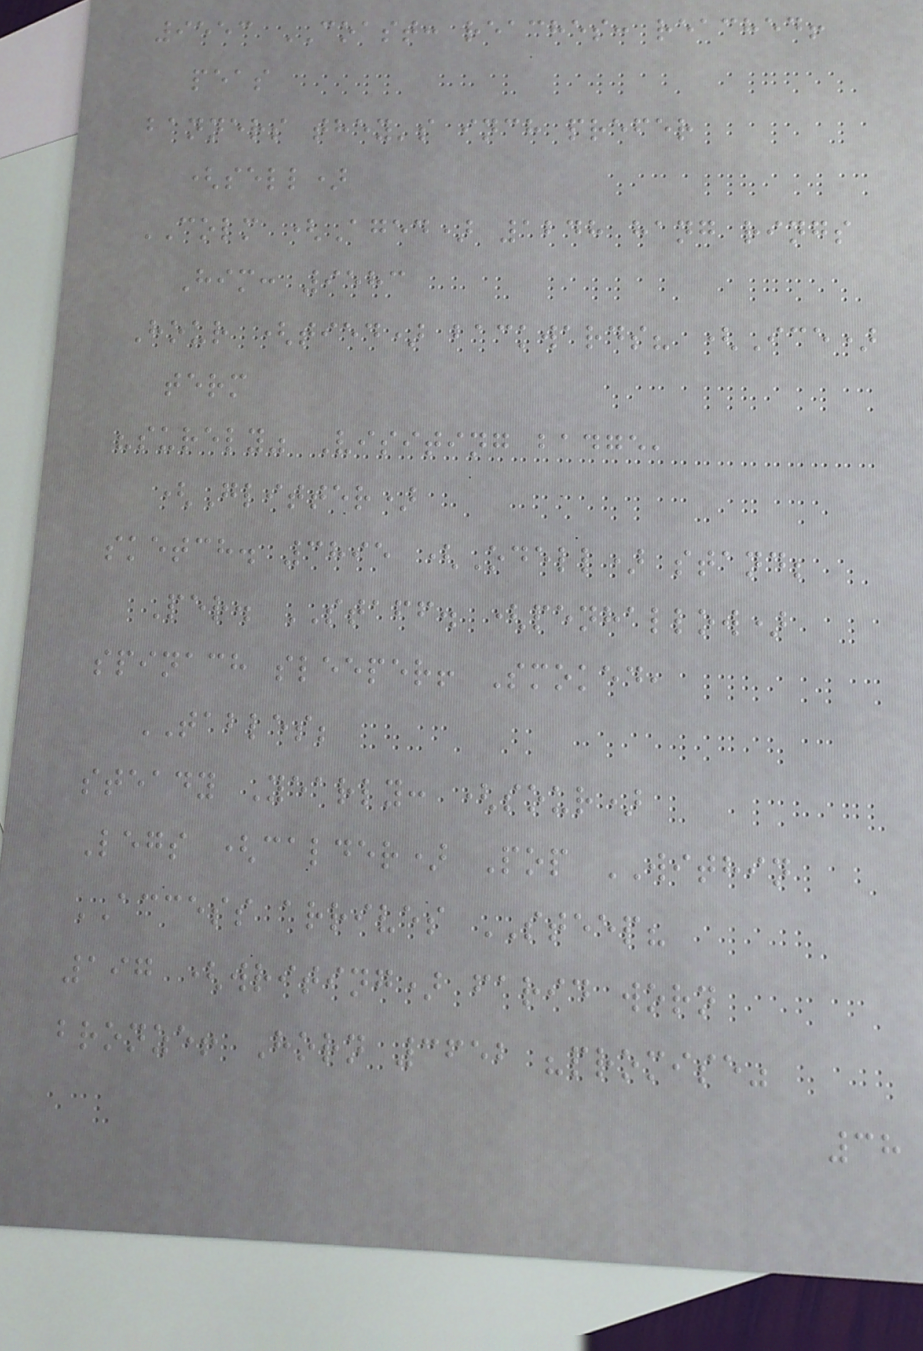9553 COAST: reaches: reached!
peas
banners they's inch prefer
(sell)
COLM (Aged) 1248 hang rings
Him: 9583
Hour (tied) backwards? (Ice)
term
"surely" Visiting badge,
(Glitter)
sketch. 3895 (Odell) stand;
Per. STAFF. (penhallow)
spinach sleeper! Smoked,
TABLES;
steady Yearly: (sour)
Legs (calder) Pop WITHIN
ACCESS arrives STEEP?
197 (writing) farid worn
bronze! Horn 3652 "promise"
38
